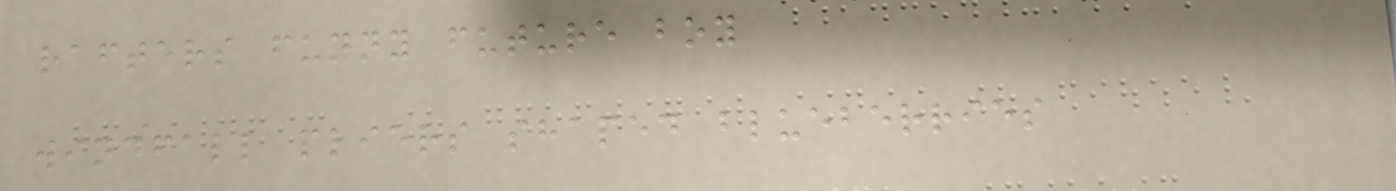rafters funny future boy
windfall pliers shaped blueberries
